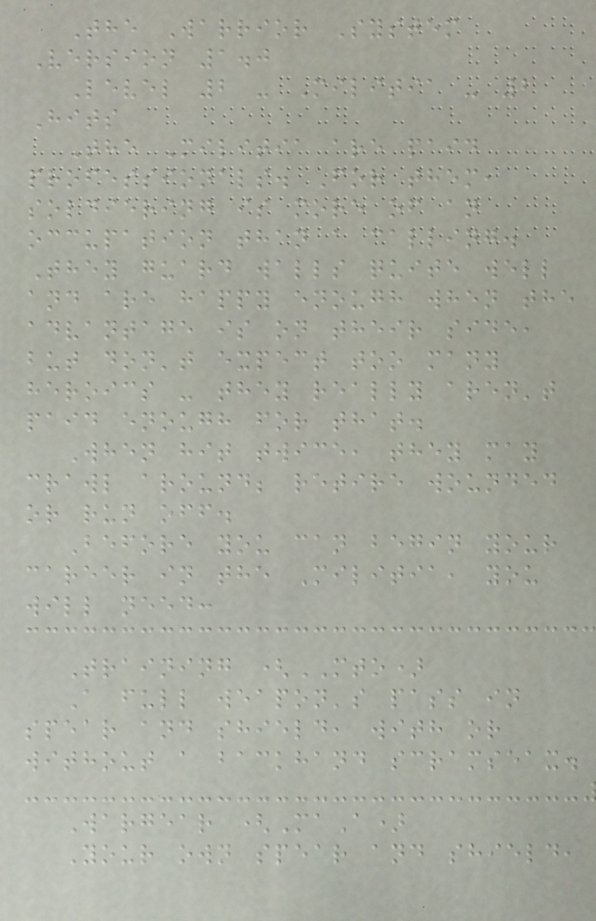The Warrior System
Version 1.0
Level 2 - Militia - 2
Hits
The Militia are paid
professionals. For them,
soldiering is more of an
occupation than a calling.
They guard walls quite well
and are happy enough when the
advantage is on their side,
but don't expect too many
heroics - they really aren't
paid enough for that.
When hit twice, they may
crawl around; retire wounded
or run off.
Before you can begin your
career in the Militia, you
will need:
Training (MTO)
A full weapon's pass in
spear and shield, with or
without a backhand scramseax.
Wargear (MaA)
Your own spear and shield,
